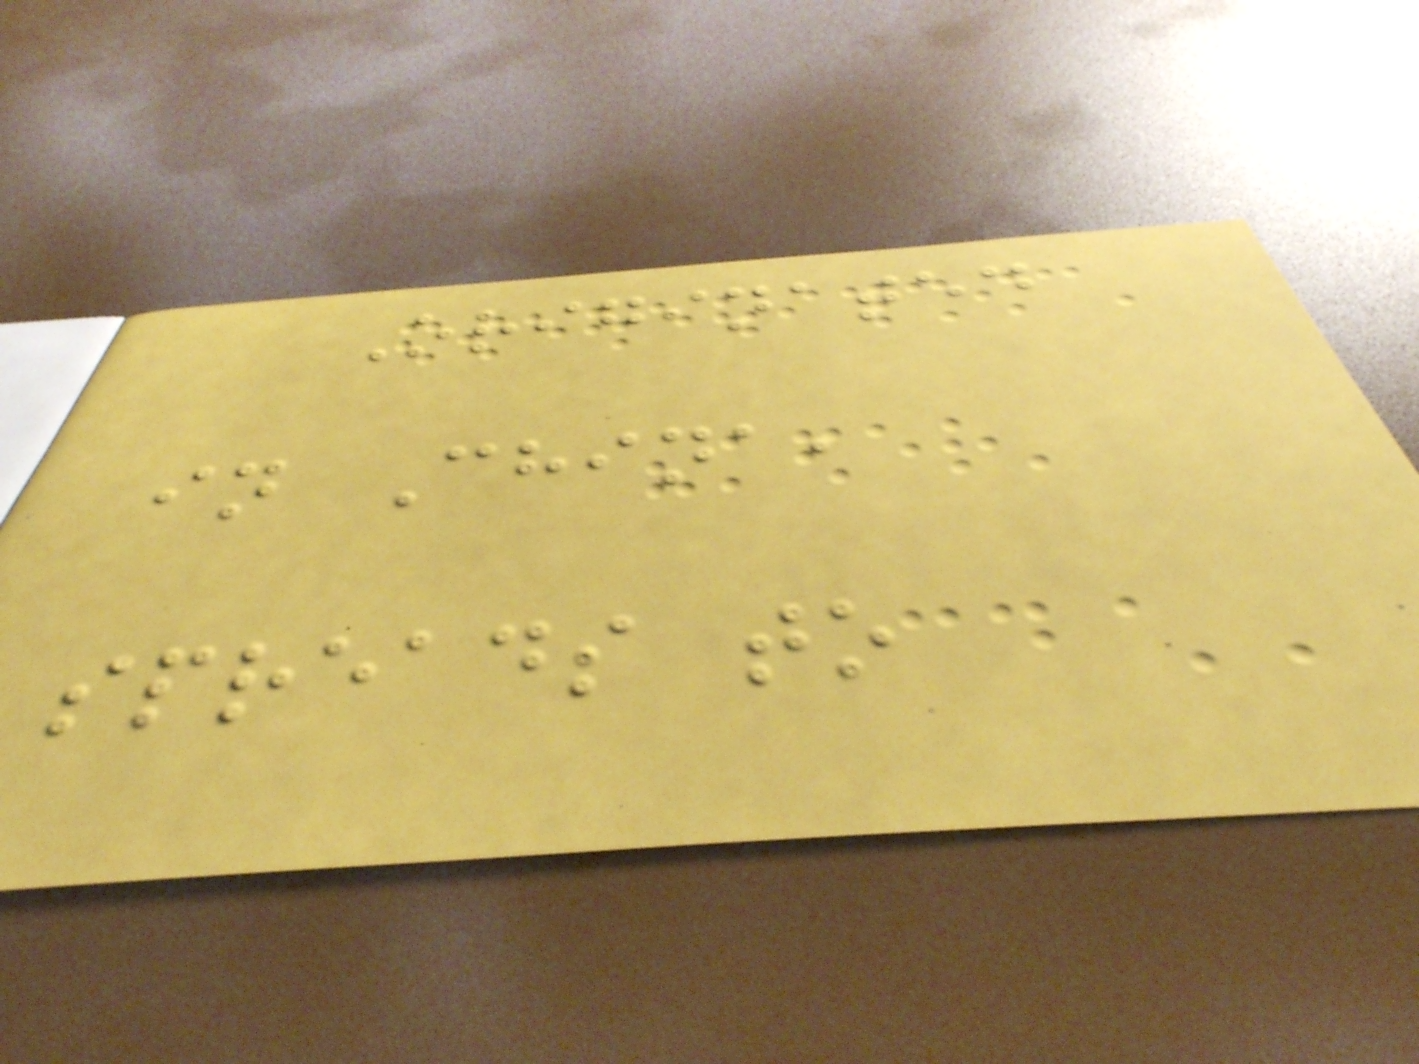Originated
in China,
spreads to
